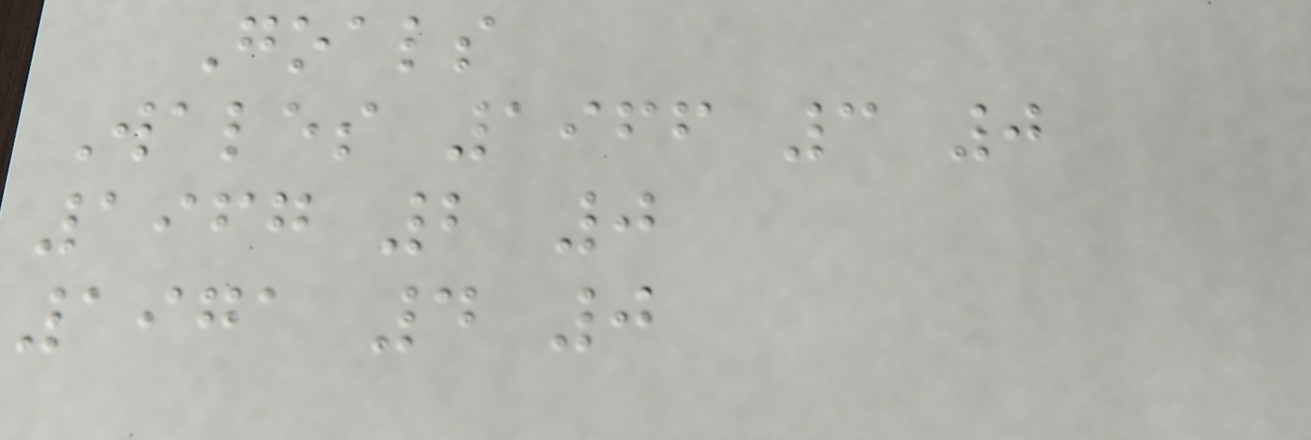Goals
Wales 1966 3 0
1967 2 0
1971 4 0
